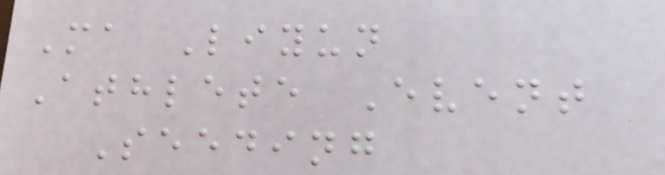Ma Liyun
Athlete Event
Seeding
